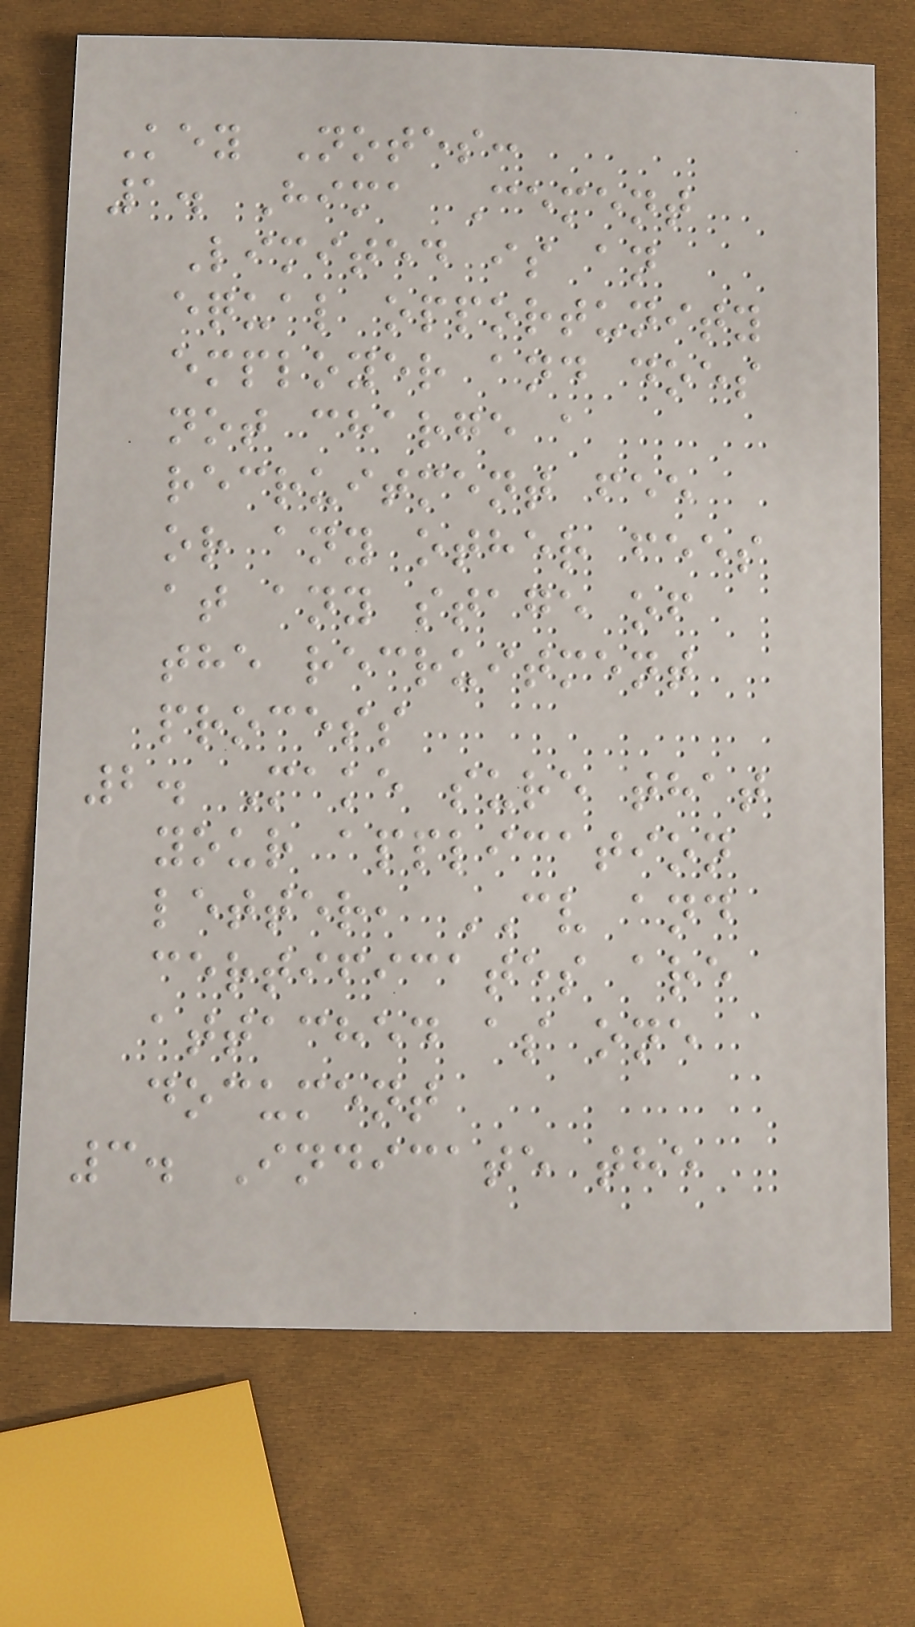Key Notes:
1. Hima Cement
Limited is an
equal opportunity
employer and does
not charge a
recruitment fee
or any other fees
at any stage of
the recruitment
process
2. Make sure that
your application
letter, CV and
certificates are
attached as one
document
3. Indicate the
